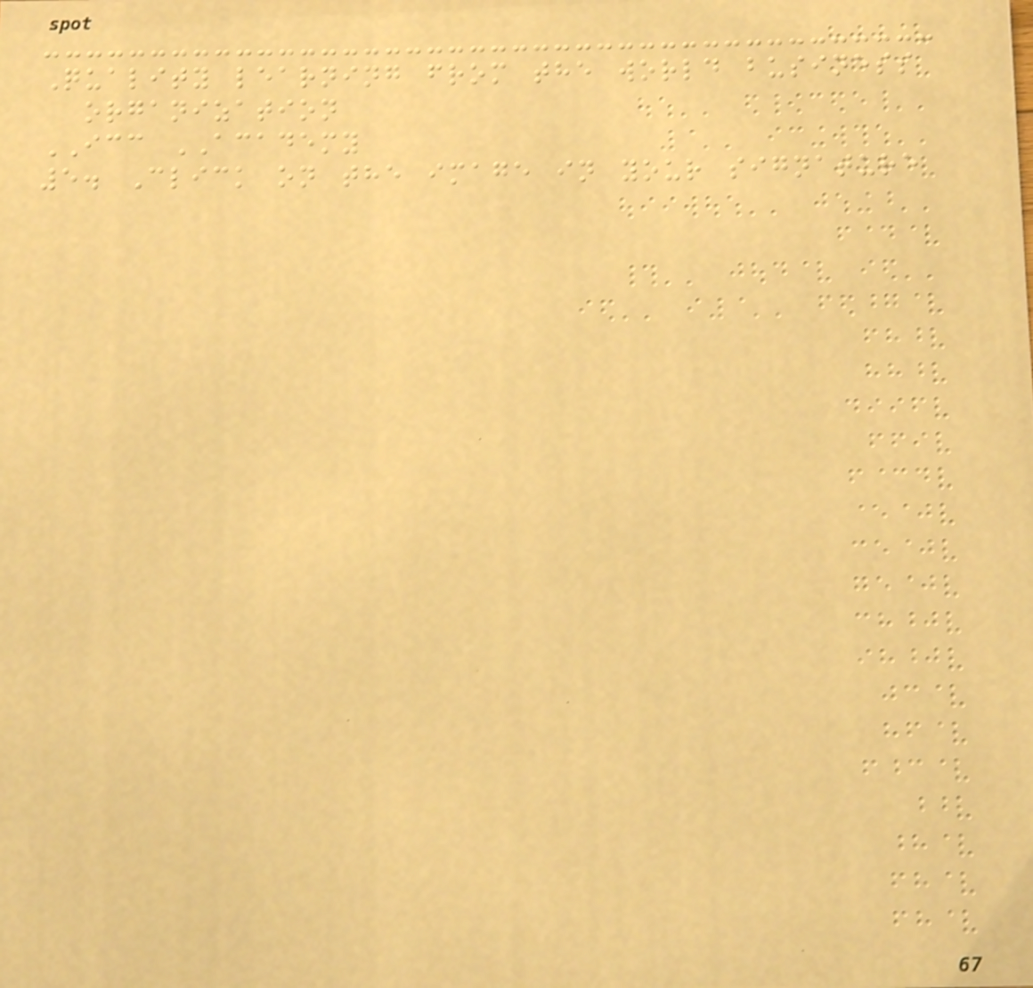Quality learning from the world business
organization
ICC ACADEMY
5. Click on the image in your signature
